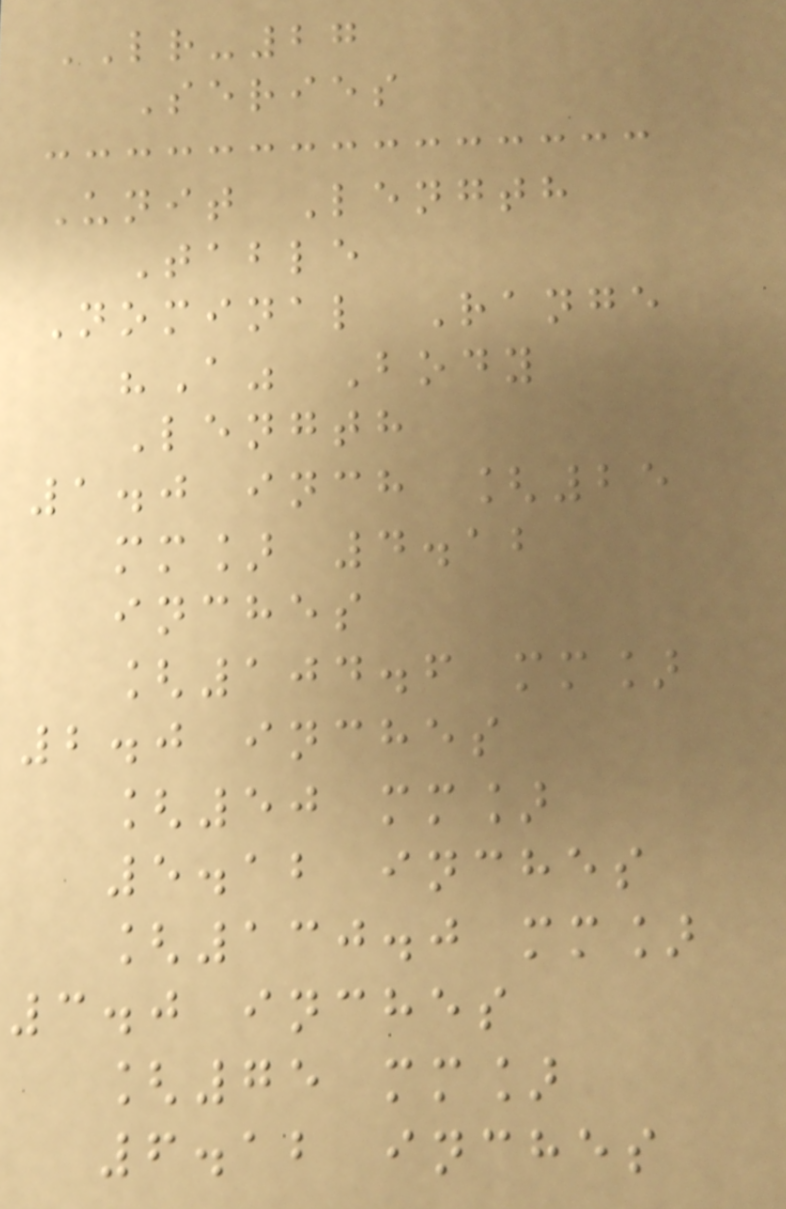LR-27
Series
Unit Length
Table
Nominal Range
"A" Body
Length
1.0 inch [25
mm] 4.12
inches
[104.6 mm]
2.0 inches
[50 mm]
5.12 inches
[130.0 mm]
3.0 inches
[75 mm]
6.12 inches
